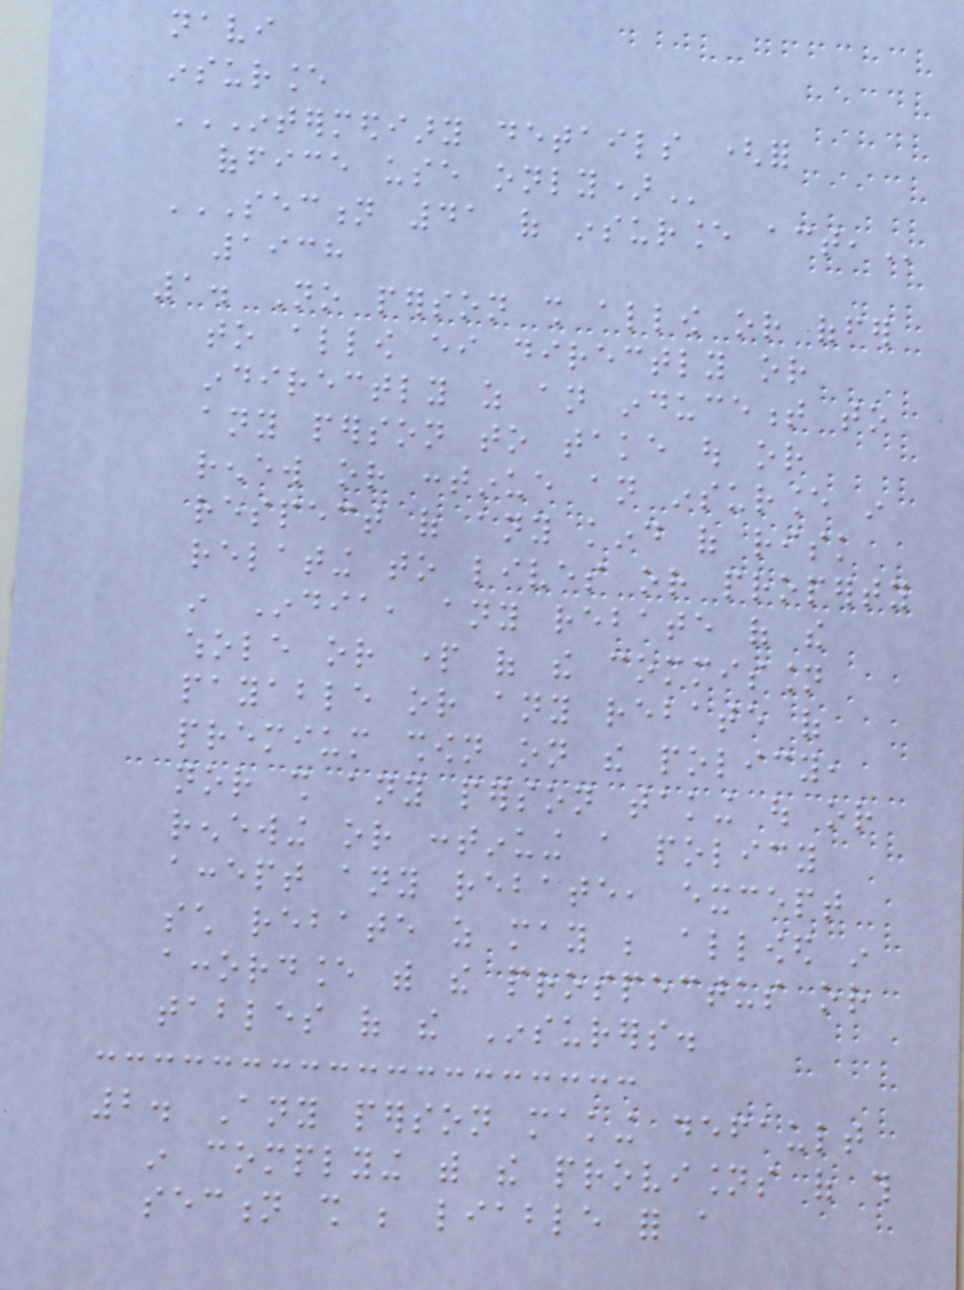navi
insurance
INTERMEDIARY DETAILS (FOR
OFFICE USE ONLY)
SECTION 41 OF INSURANCE ACT,
1938
1. No person shall allow or offer
to allow either directly or
indirectly as an inducement to
any person to take out or
renew or continue an insurance in
respect of any kind of risk
relating to lives or property
in India, any rebate of the
whole or part of the commission
payable or any rebate of
premium shown on the policy,
nor shall any person taking out or
renewing or continuing a policy
accept any rebate, except
such rebate as may be allowed in
accordance with the prospectus or
tables of the Insurers.
2. Any person making default
in complying with the provisions of this
section shall be liable for a
